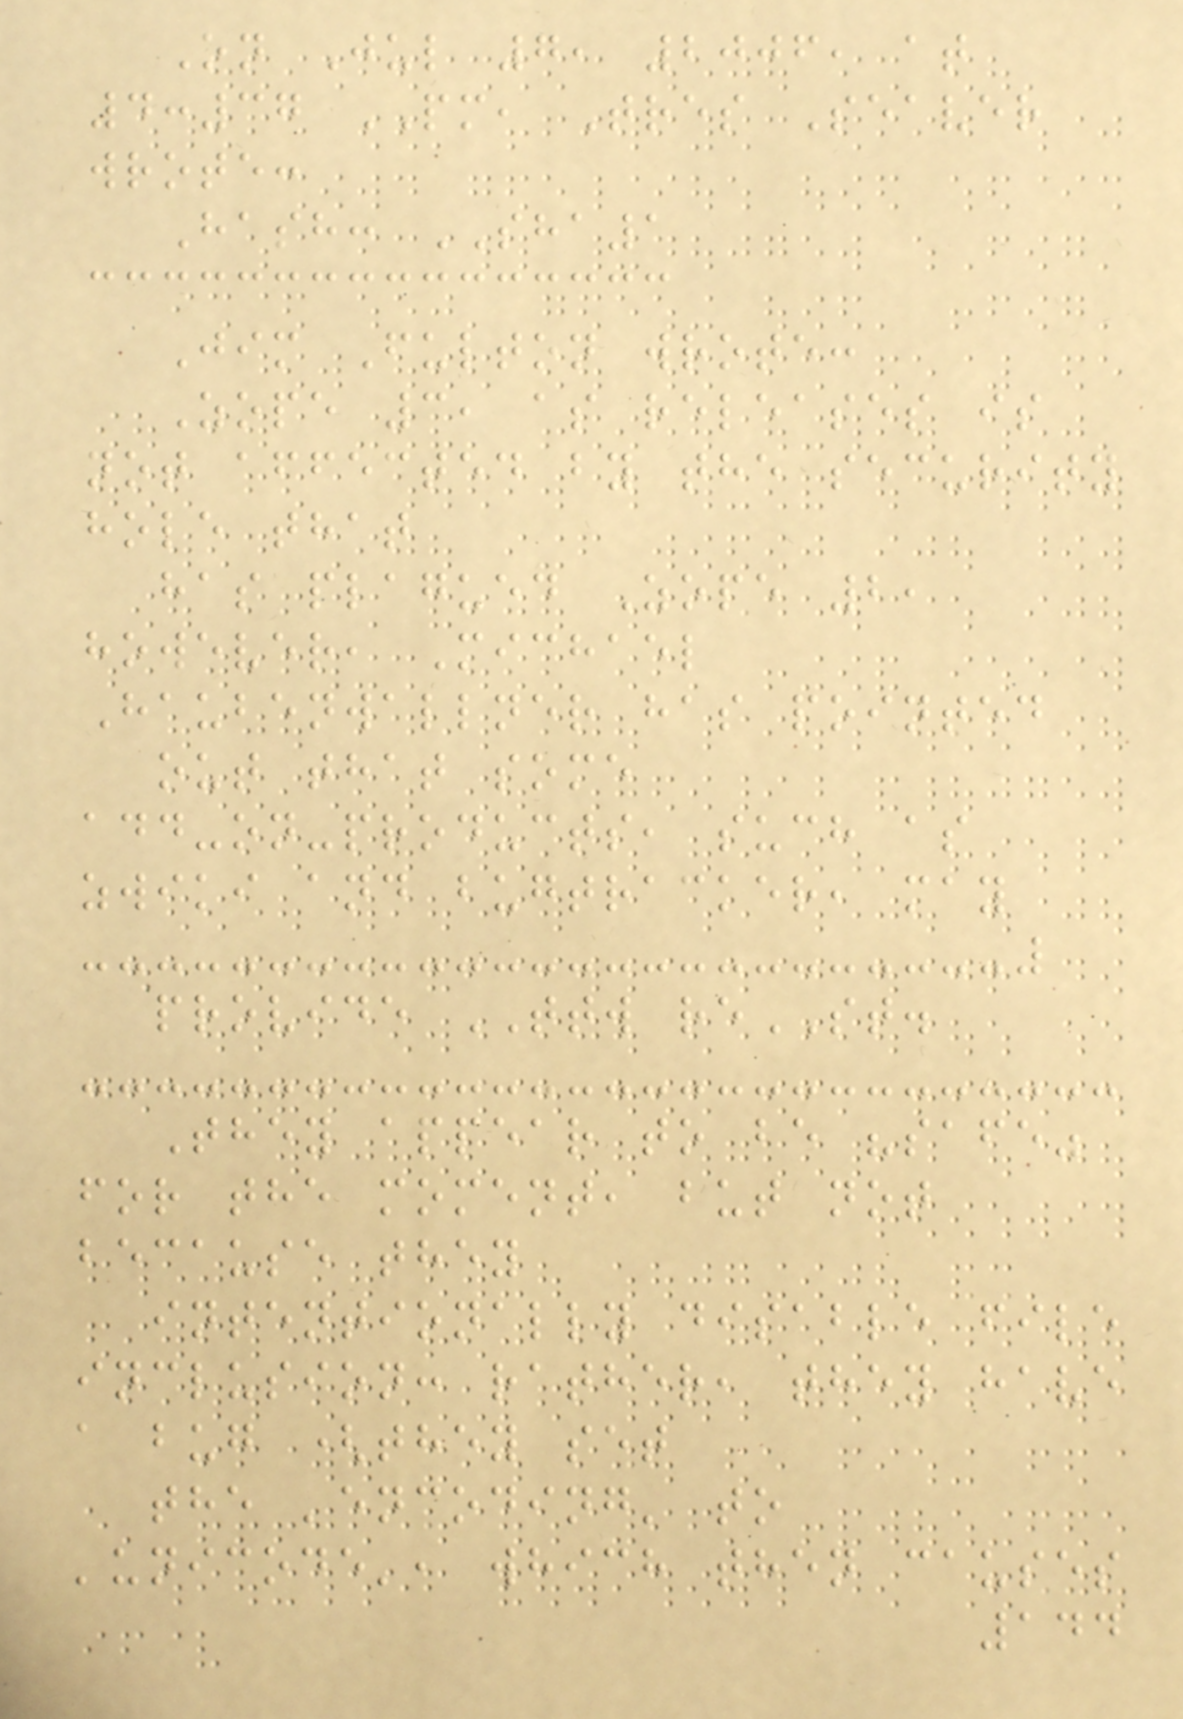On Jul 7, 2006, at
4:37 PM, Tres Seaver
wrote:
Hash: SHA1
Jim Fulton wrote:
Zope 3, as releases is
not affected by the security
hole that
has plagued Zope 2,
however, Michael
Haubenwallner has pointed
out that some
add-on-products, such as
zwiki and bugtracker, may
provide TTW reST.
They appear to be "safe"
for the moment, but not
because they
intentionally disable file
inclusion: rather, they have
a bug (they set
the 'encoding' to
'unicode', which then causes
144
